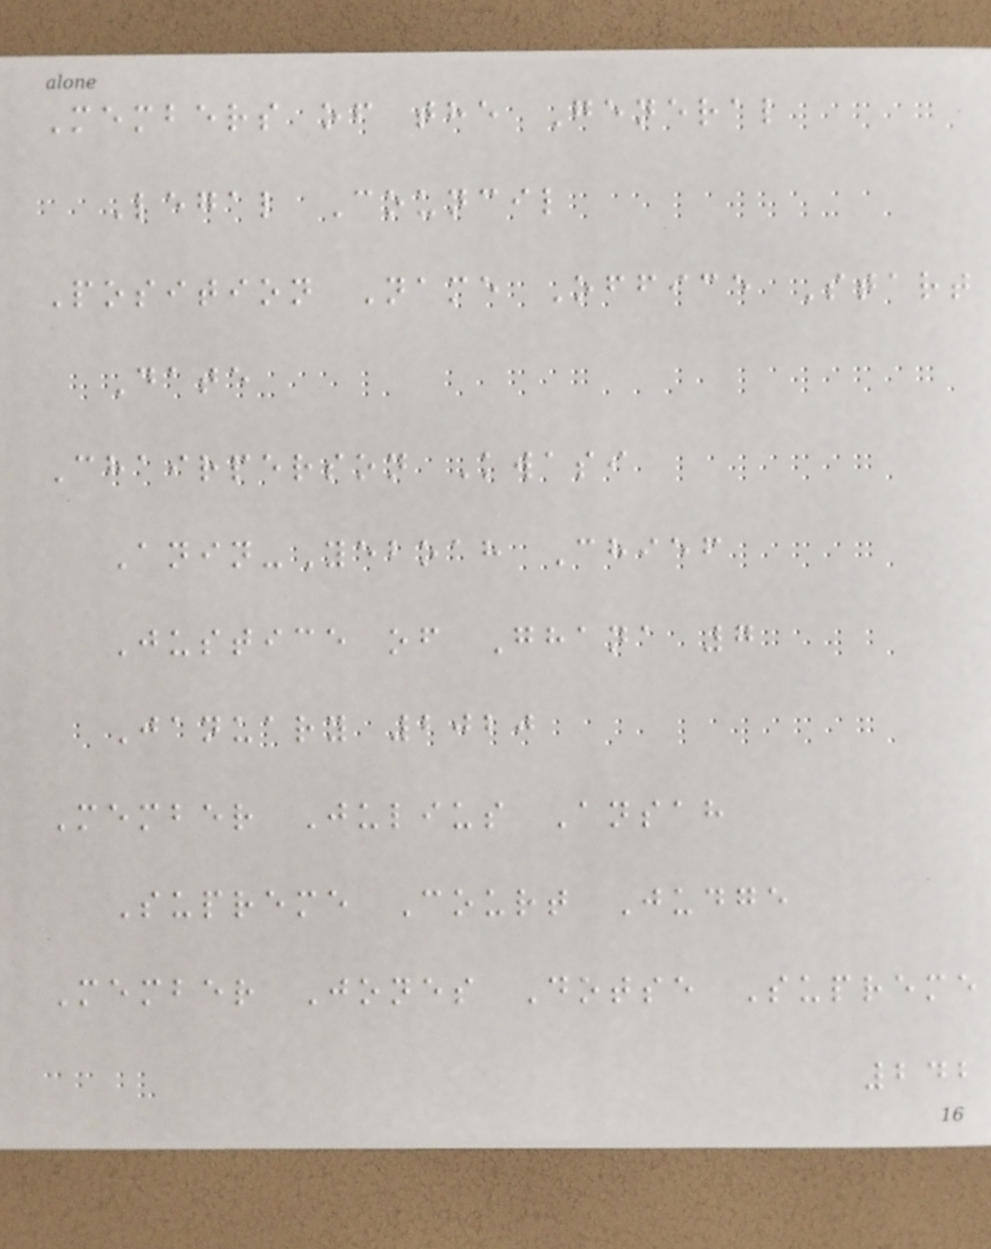Members of the General
Legal Council
Position Name Office Start
Date
Chairperson Kwasi
Anin-Yeboah Chief
Justice of Ghana 7
January 2020
Member Julius Ansah
Supreme Court Judge
Member Jones Dotse Supreme
242
